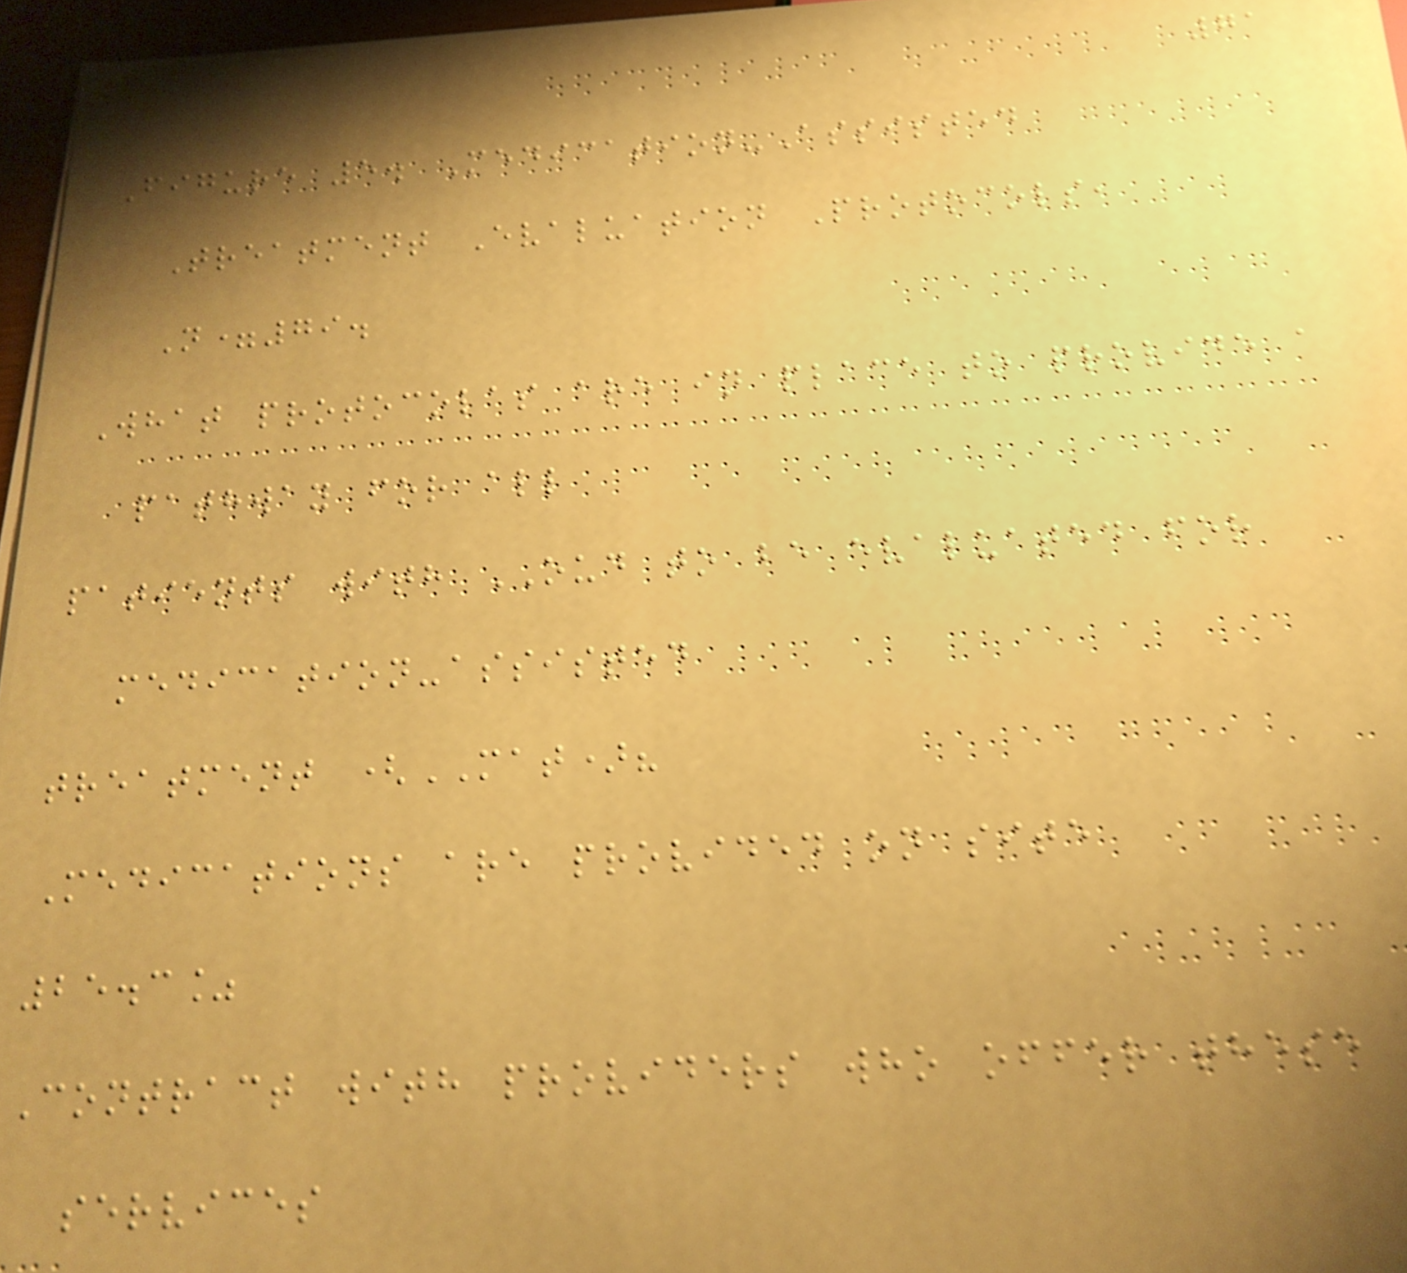71
Figure 5. Medication-Assisted
Treatment Evaluation Protocols,
N=79.
What protocolas are in place to provide a
pathway for all
patients with OUD to be evaluated for
medication-assisted
treatment (MAT)?
Medications are provided on site
25.3%
Contract with providers who offer these
services
